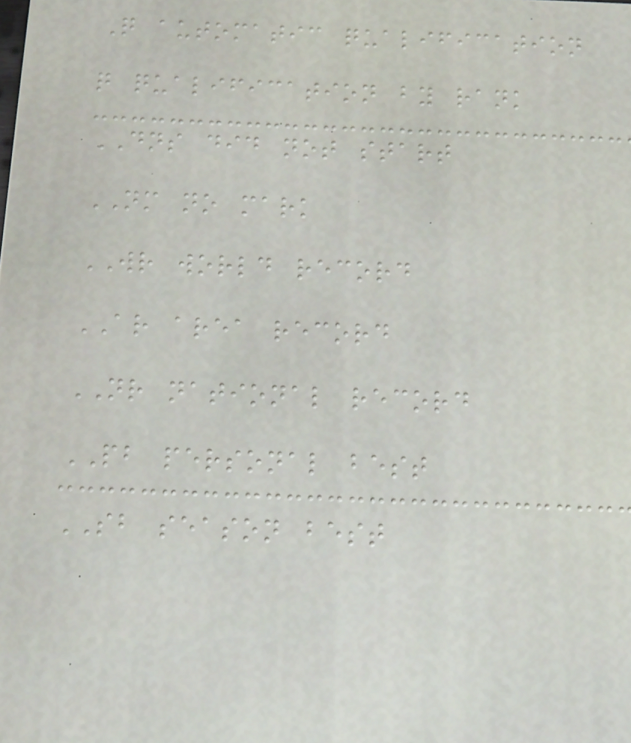Q automatic qualification
q qualification by rank
DNS did not start
NM no mark
WR world record
AR area record
NR national record
PB personal best
SB season best
